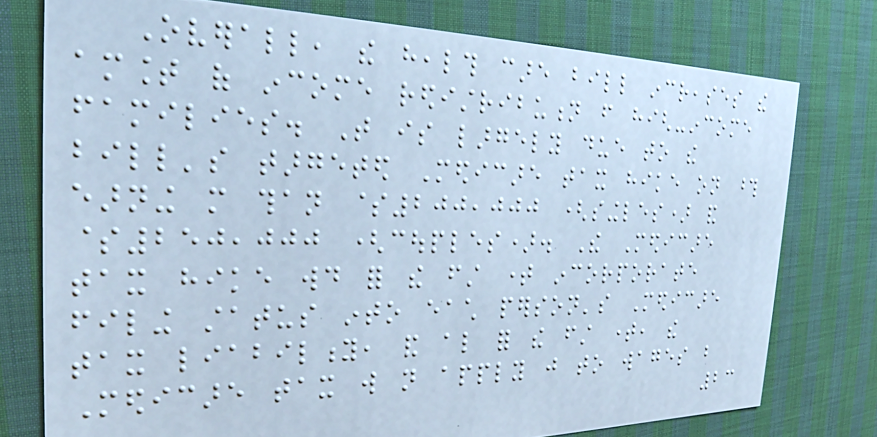Overall, the health care bill increases the
amount of income redistribution from high-income
families. That is largely due to the
bill's targeted Medicare tax hike on those
earning more than $200,000 (singles) and
$250,000 (couples). The Medicare
tax hike would for the first time incorporate
filing status into each person's Medicare
tax liability, and also for the first time, the
Medicare tax will not apply just to wages but
23
